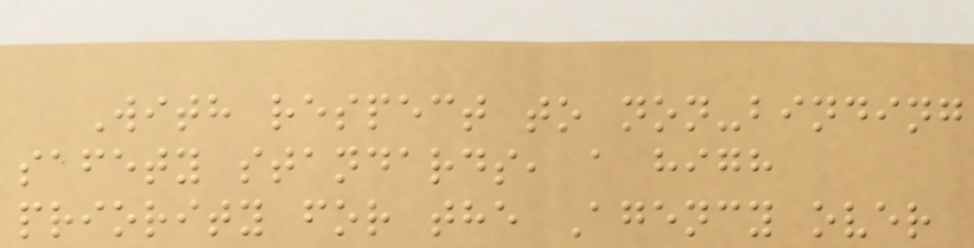With respect to non-binding
safety standards, a high
priority for the Agency over
